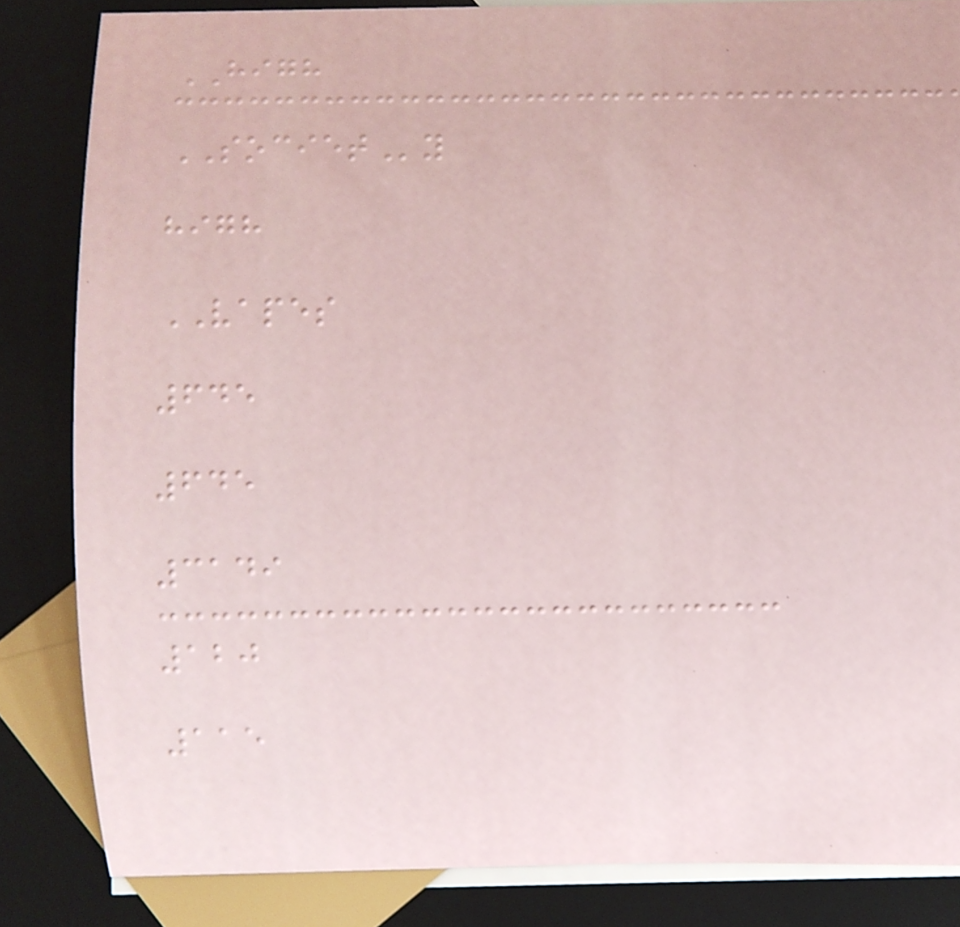HIGH
SOCIETy
high
VAPES
645
645
3149
120
115
